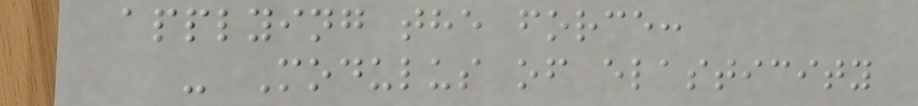applying the force:
- Modulus of elasticity
